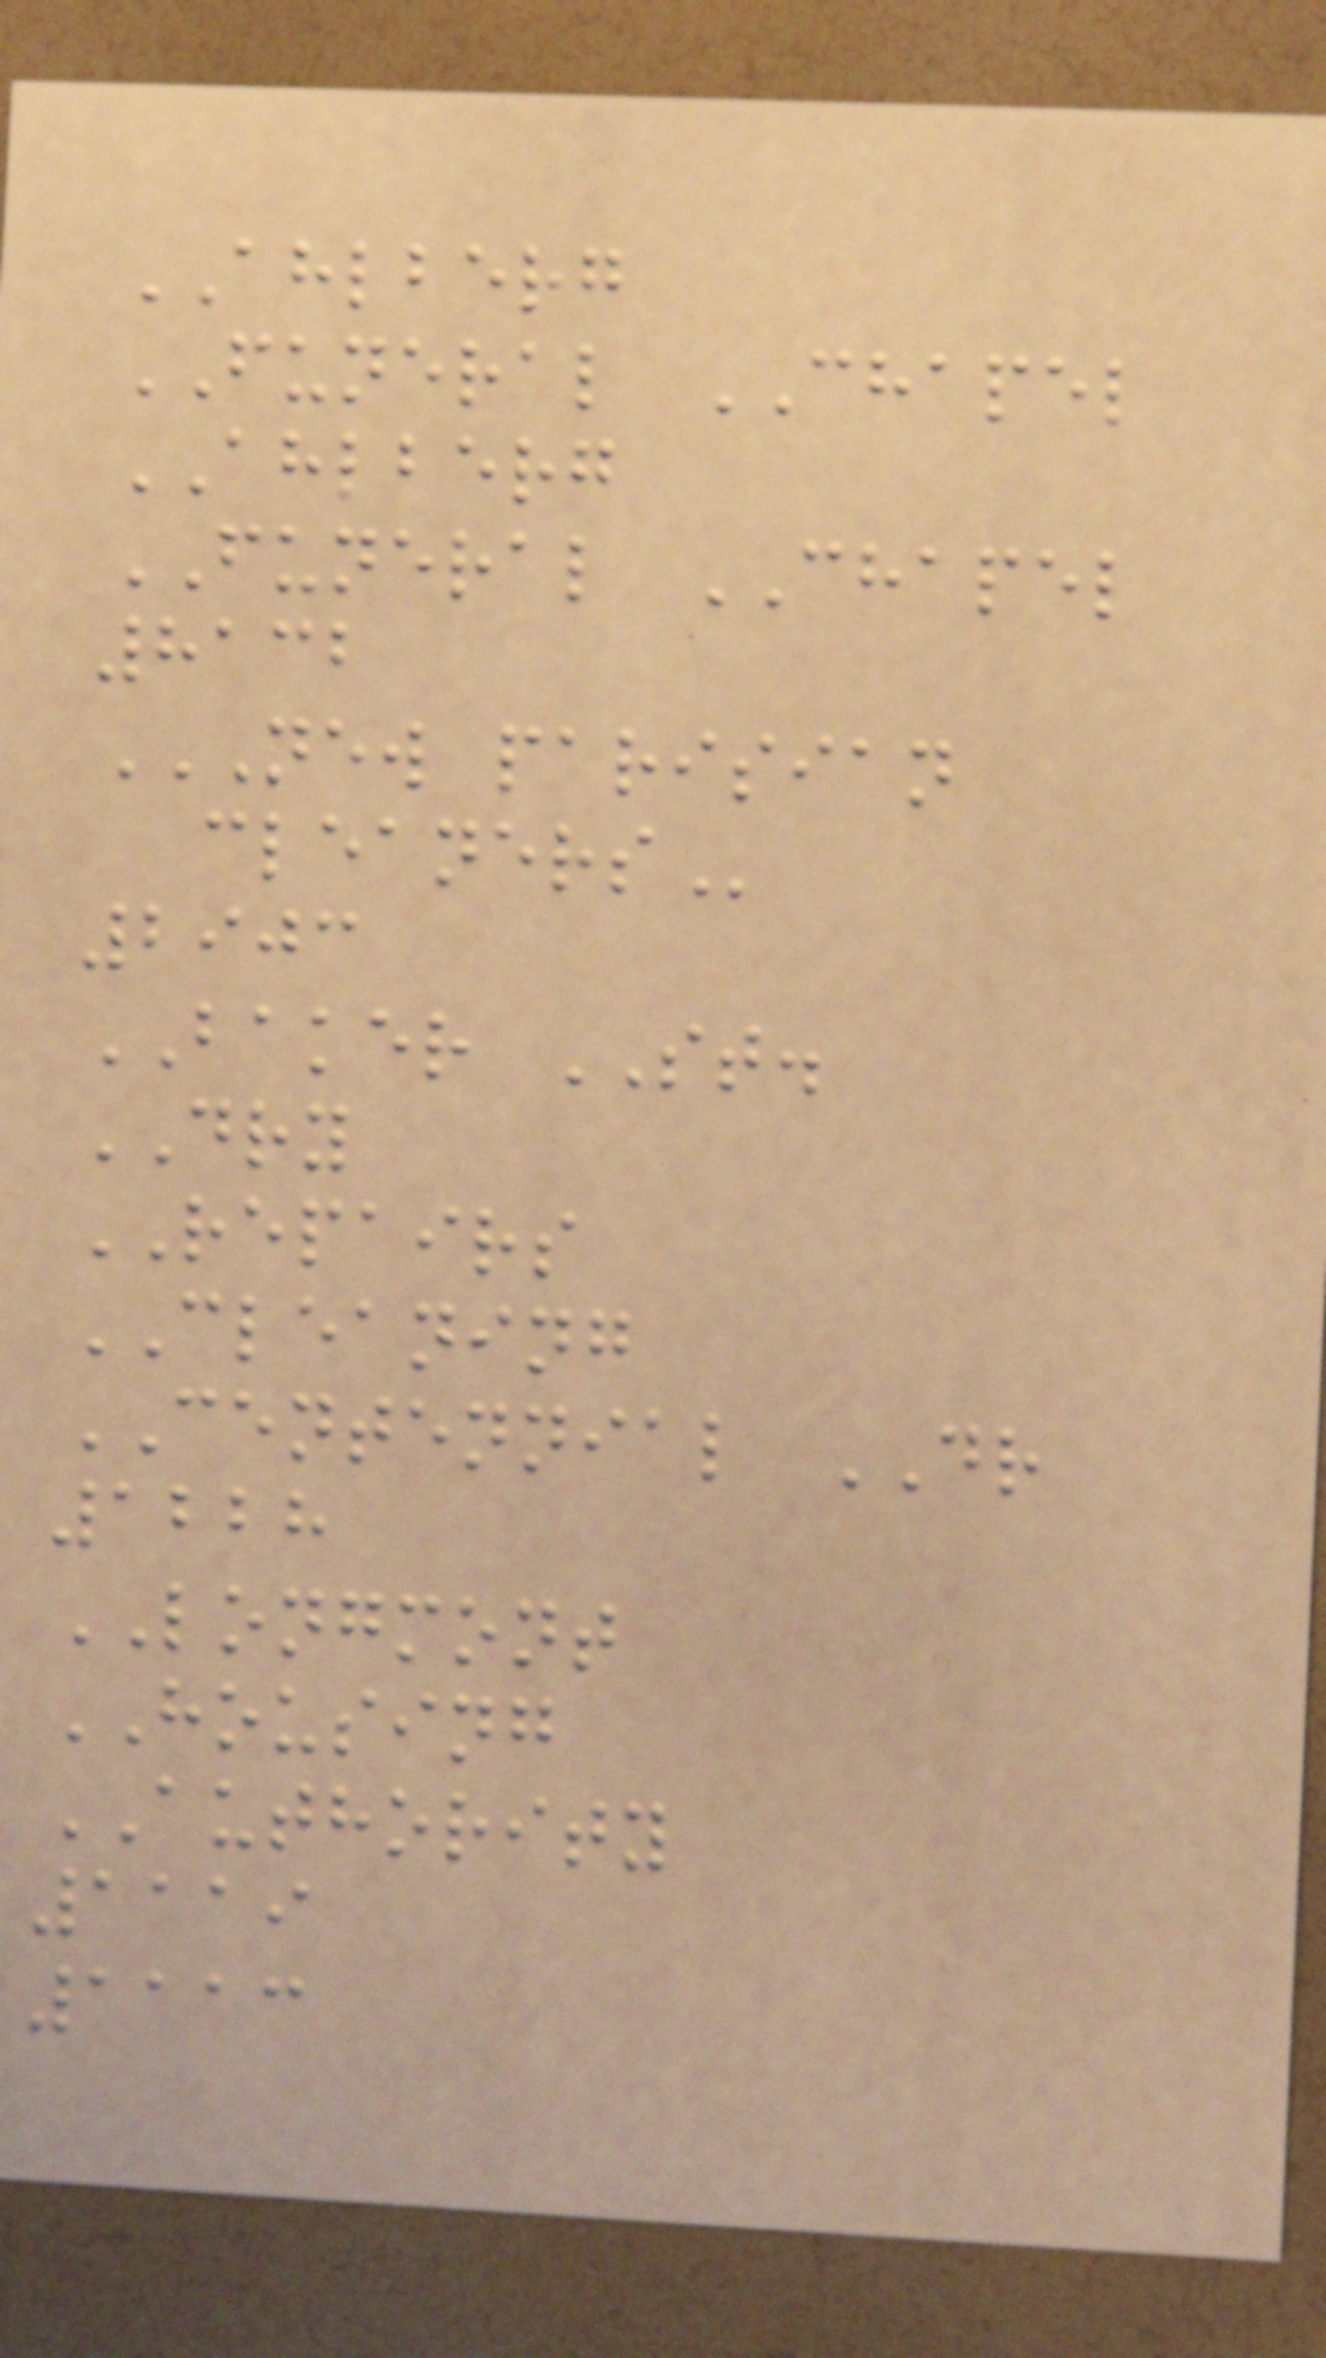AHLBERG
FUNERAL CHAPEL
AHLBERG
FUNERAL CHAPEL
8132
NEW PARISIAN
CLEANERS
2903
BAKER ST.
DRY
REPAIRS
CLEANING
CENTENNIAL DR
1228
LONGMONT
HOUSING
AUTHORITY
1119
1113
